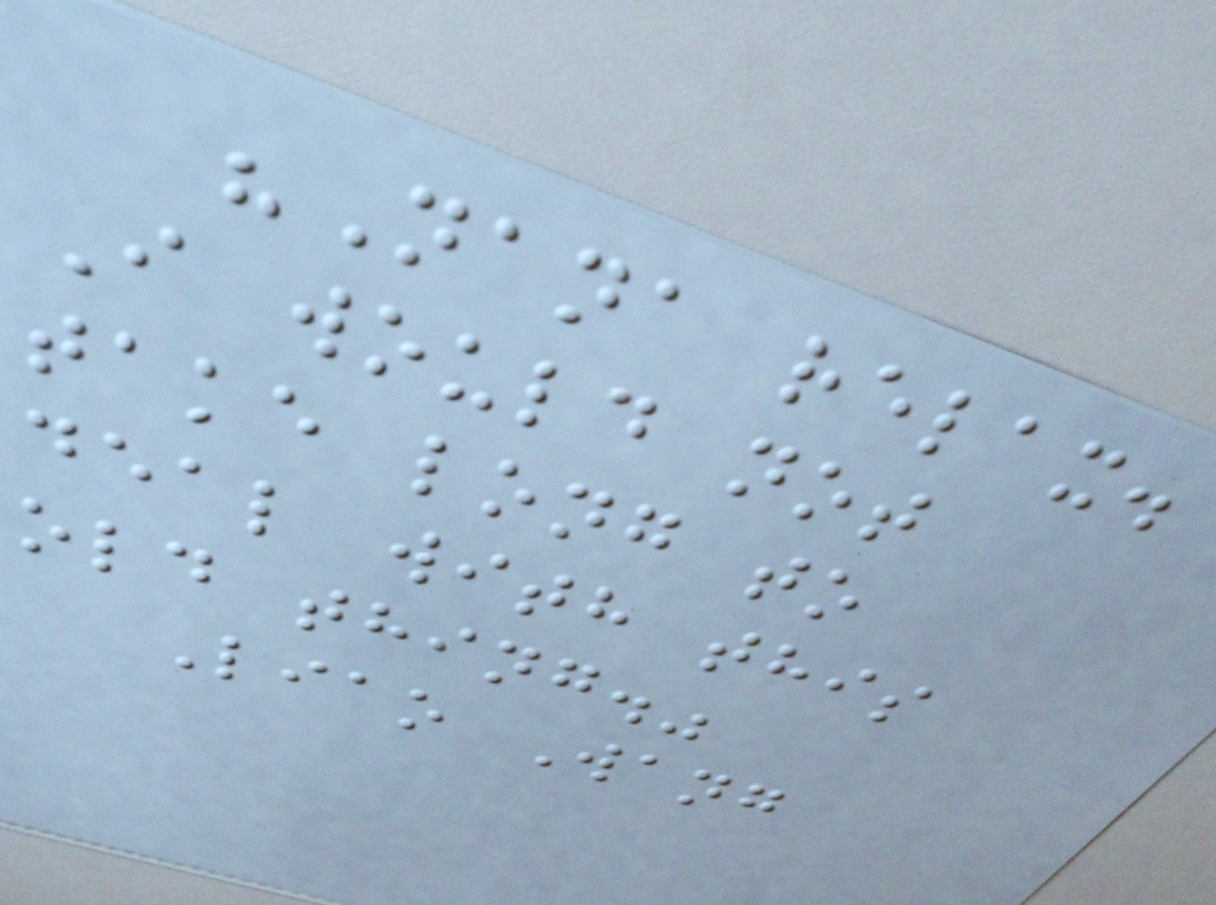"Nana relax.
I would not
take long to
deal with this
old thing."
Liao Wang
